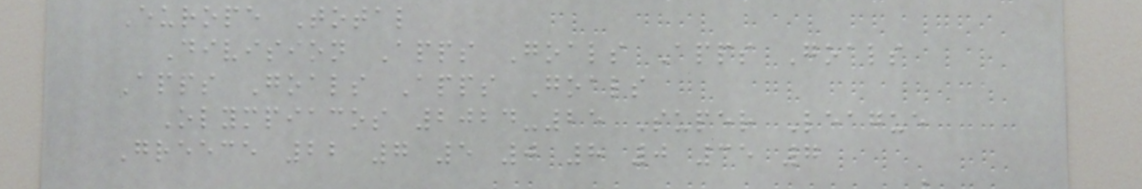Europe Total
Division Apps Goals Apps Goals
Apps Goals Apps Goals
Olympiacos 2024-25 Super League
Greece 22 7 5 0 8 0 35 7
